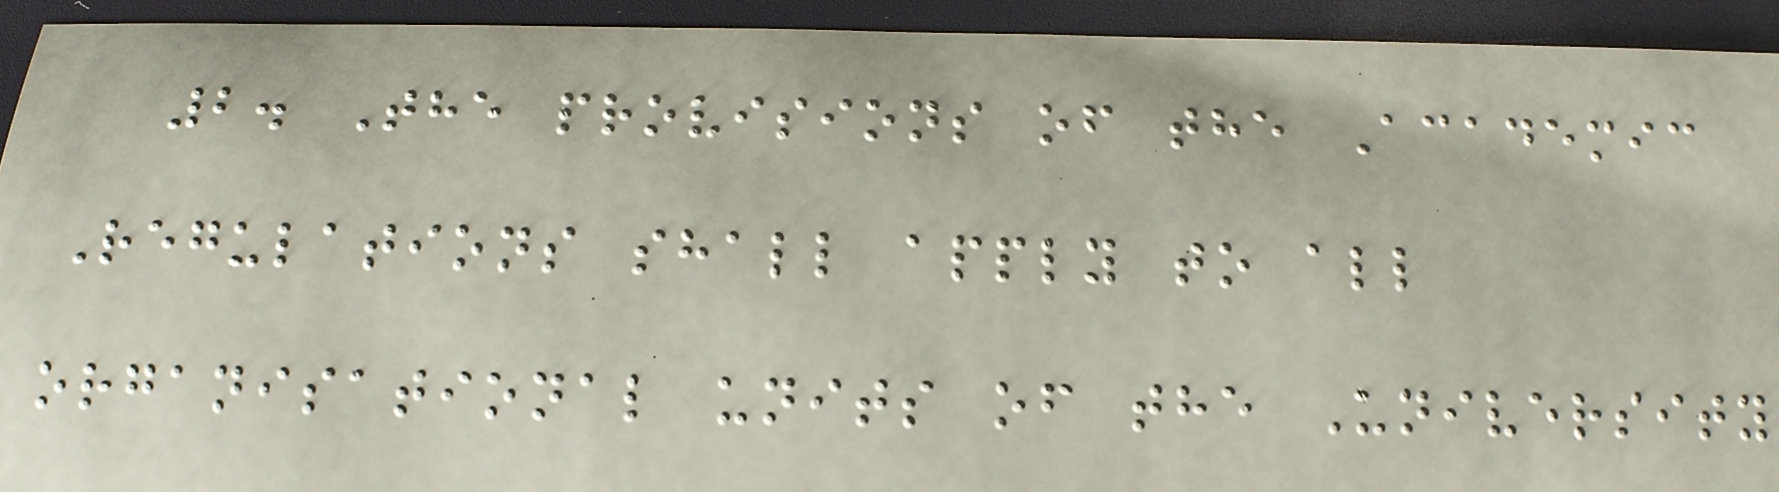2. The provisions of the Academic
Regulations shall apply to all
organisational units of the University
